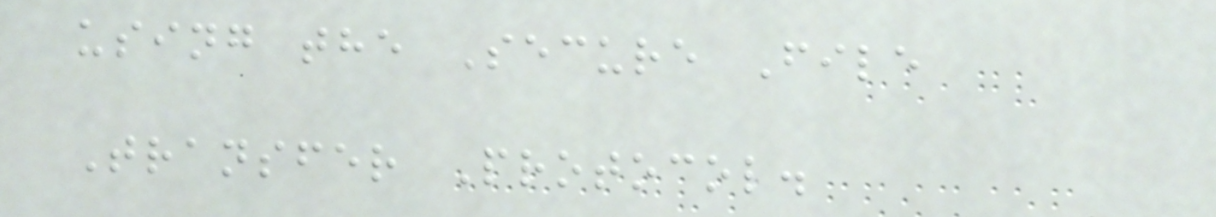using the Secure File
Transfer Protocol.
